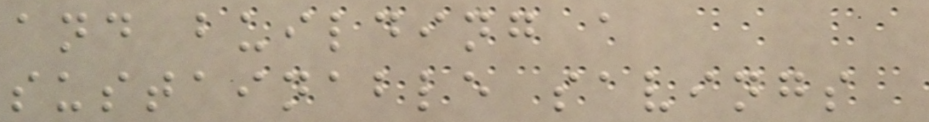and building a
sustainable savings
